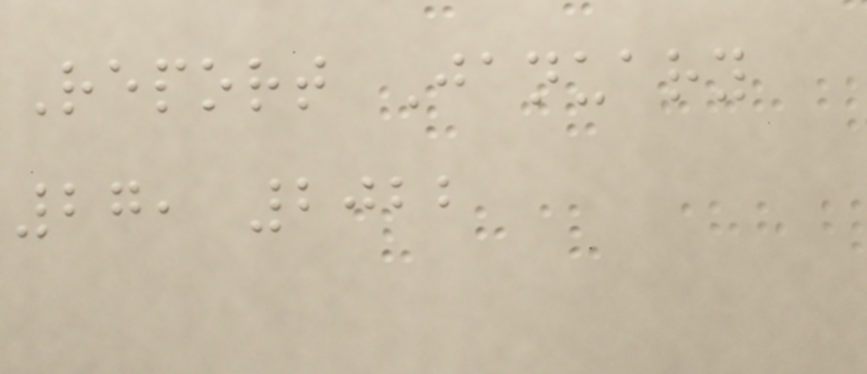Report January
27, 2022
